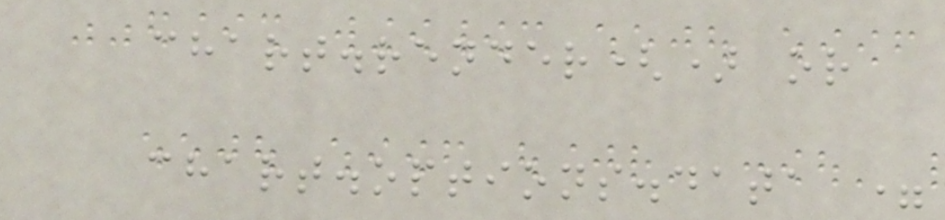chart.render() or
chart.options.data =
